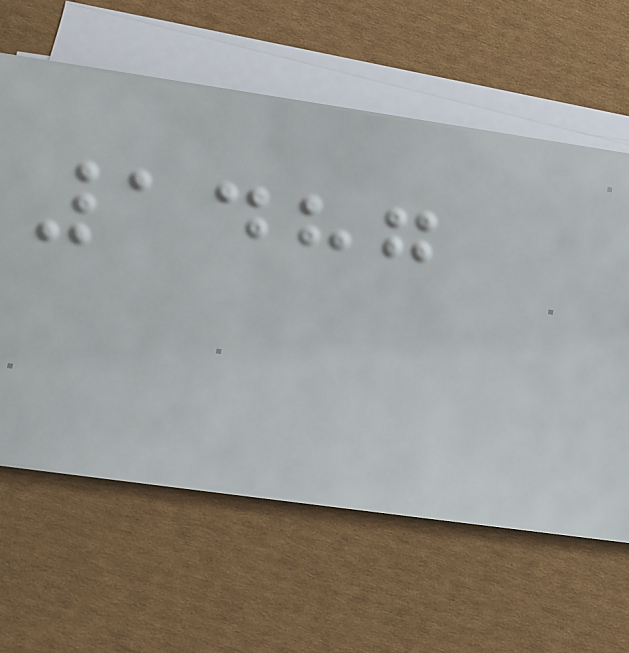1487
